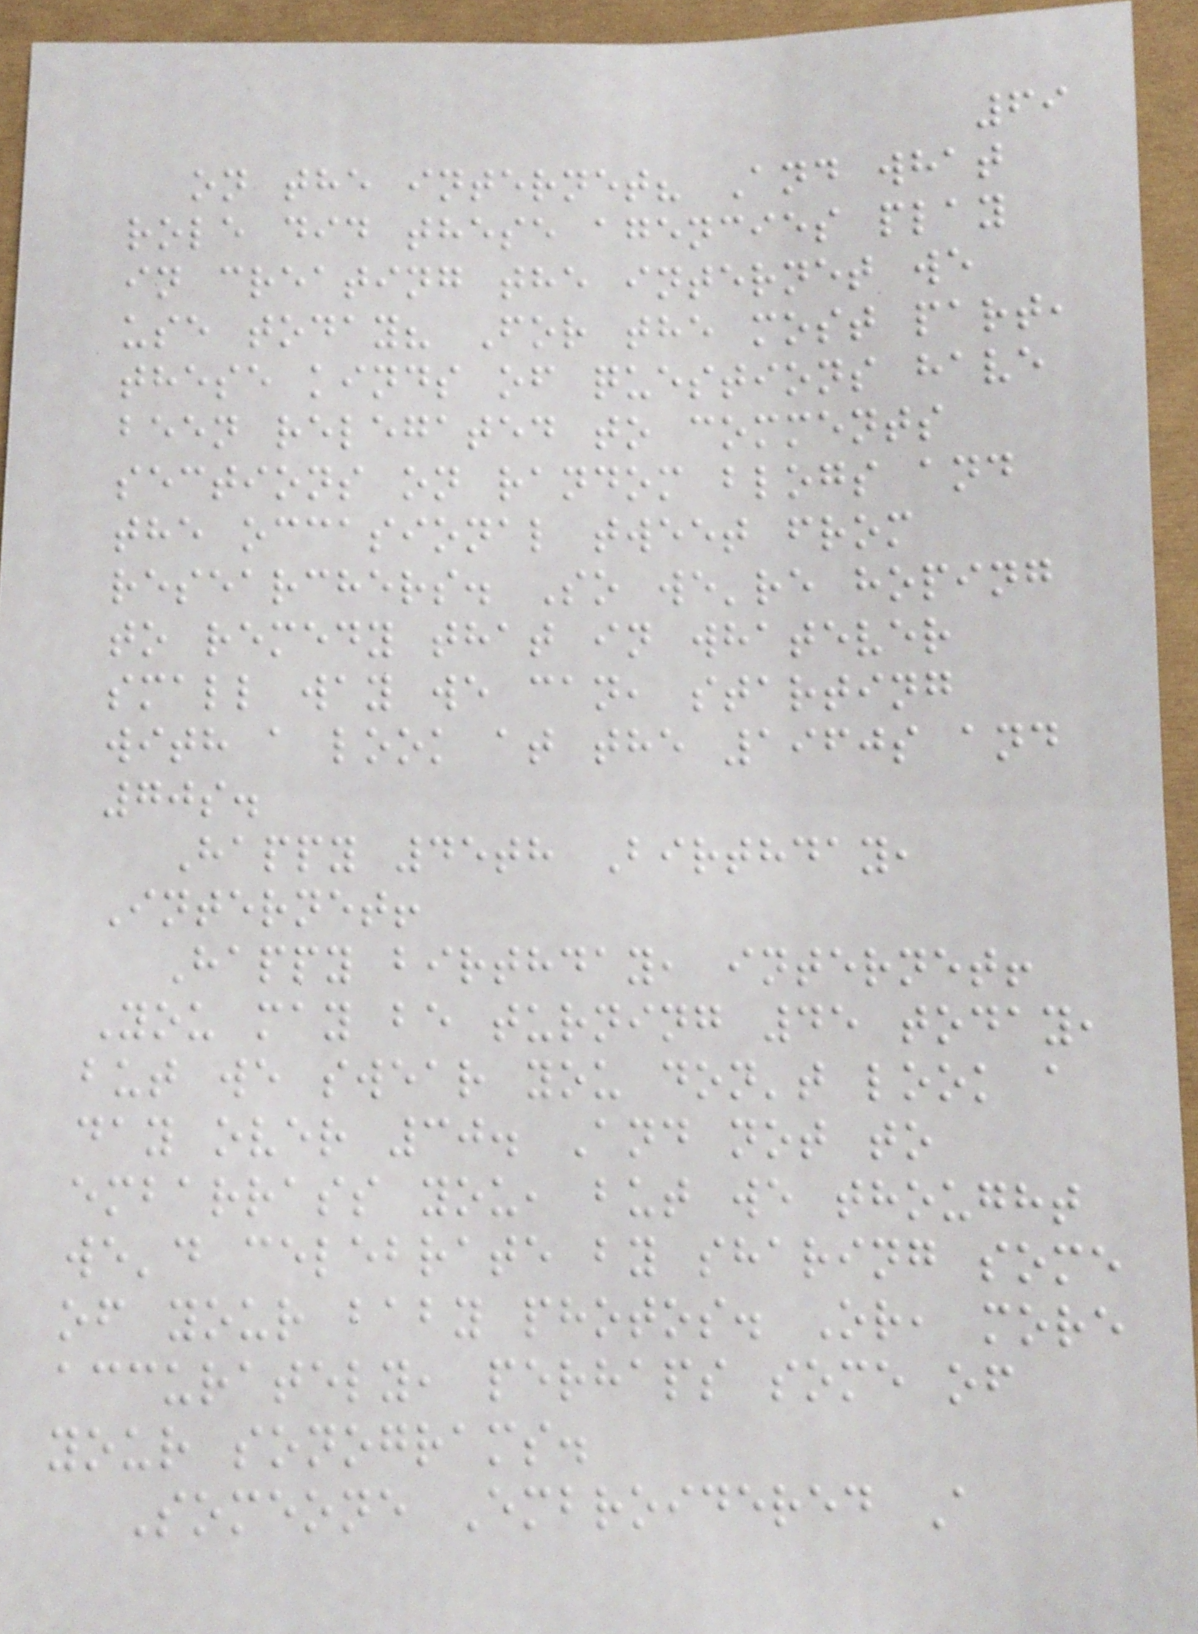69
on the internet? And what
role did these agencies play
in creating the internet we
use today? For the most part,
these kinds of questions have
been relegated to comments
sections on random blogs and
the occasional tweet from
researchers. So we're hoping
to remedy that in whatever
small way we can, starting
with a look at the 1960s and
70s.
Happy 45th Birthday,
Internet!
Happy birthday, internet!
You may be turning 45 today,
but we swear you don't look a
day over 30. And not to
embarrass you, but we thought
we'd celebrate by sharing some
of your baby photos. Or, more
accurately, perhaps some of
your sonograms.
Someone Embroidered A
